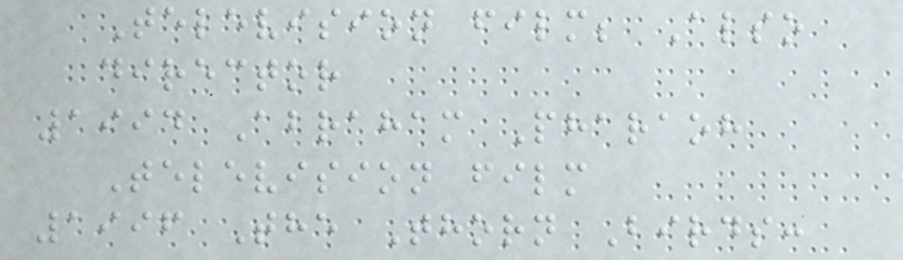Television film; Also
director
1994 Abraham Pharaoh
Television film
1996 The Thorn Birds:
